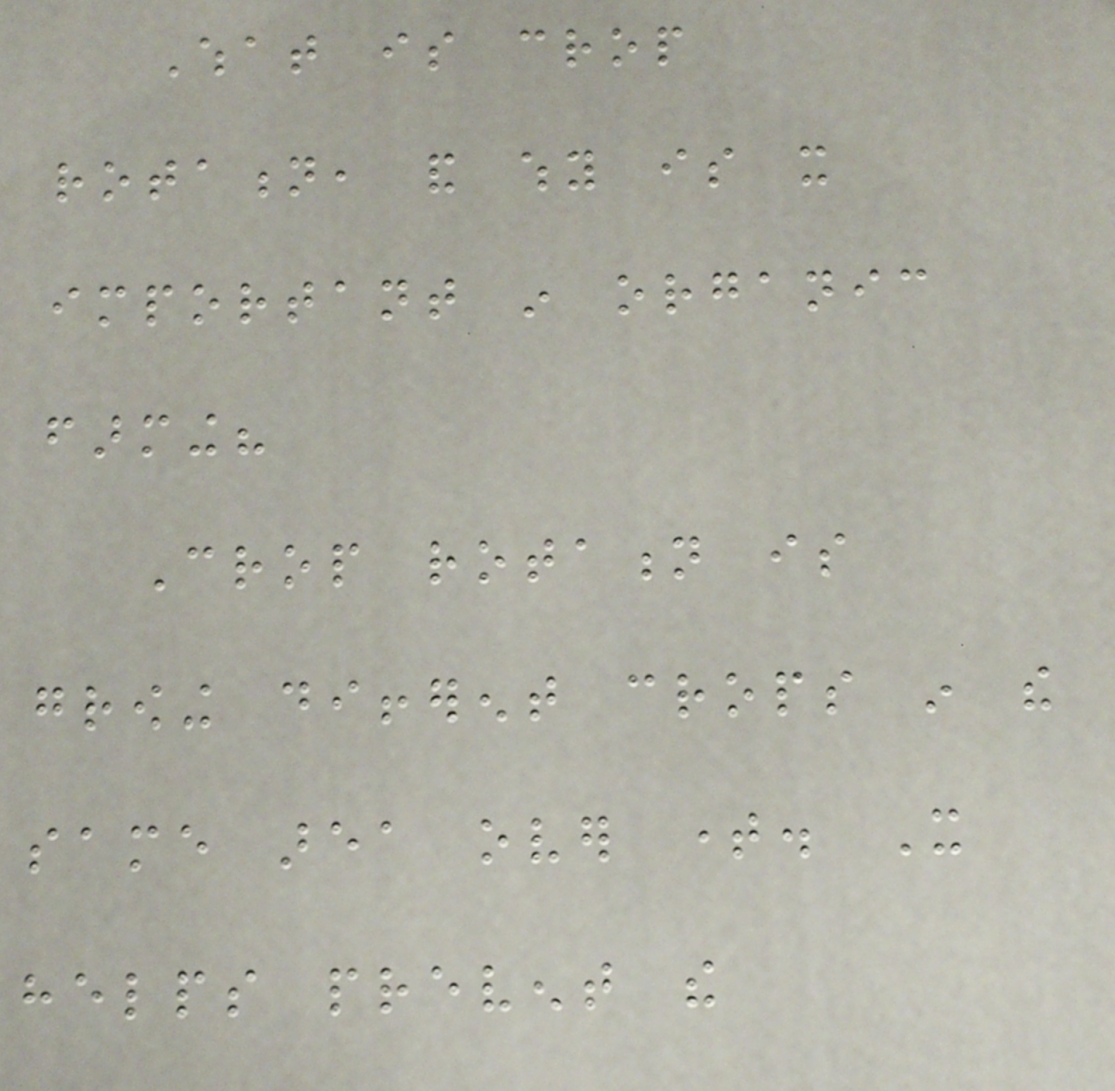What is crop
rotation, and why is it
important in organic
farming?
Crop rotation is
growing different crops in the
same area over time. It
helps prevent the
